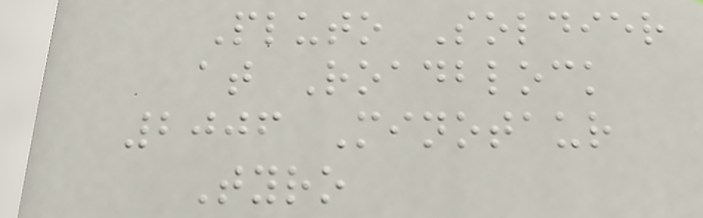Pluto Soldier
at Roadblock
2006 Minotaur
Tyro
